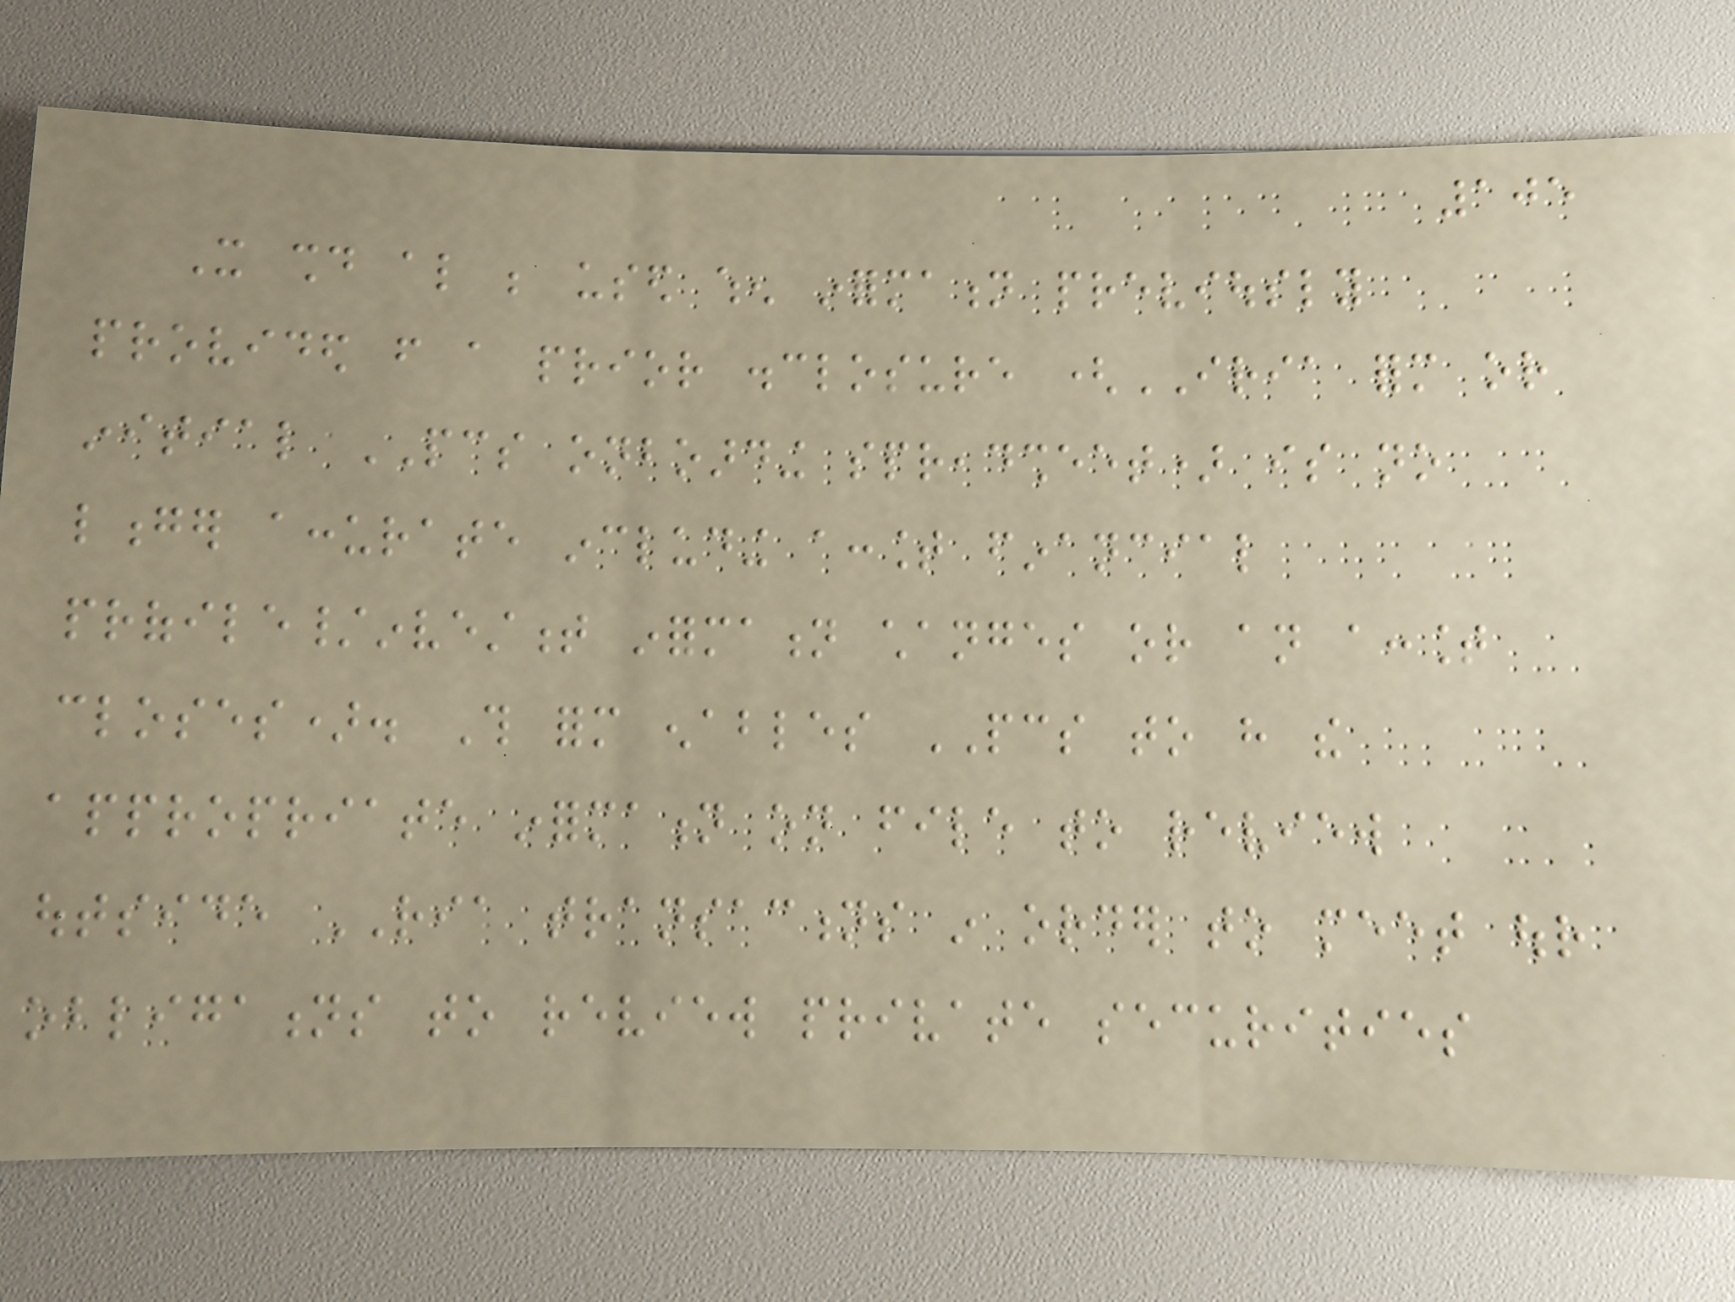105
It should also be used when information previously
provided from a prior disclosure (IRIA form or
initial PCS onboarding spreadsheet) is no
longer accurate including account financial
profile/investment information changes or an account
closes). This form enables PCS to have the
appropriate information on file to review
outside RIA transactions in order to meet our
obligations to review private securities
